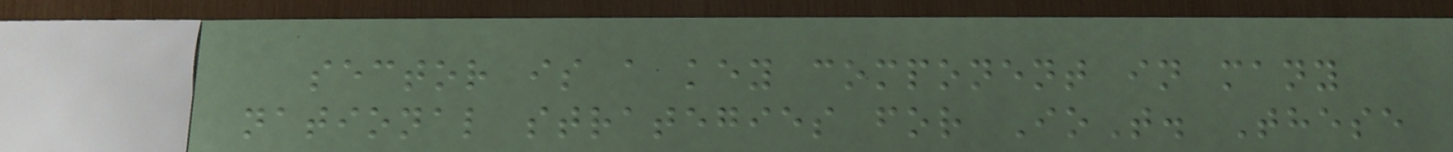sector is a key component in many
national strategies for IoT. These
